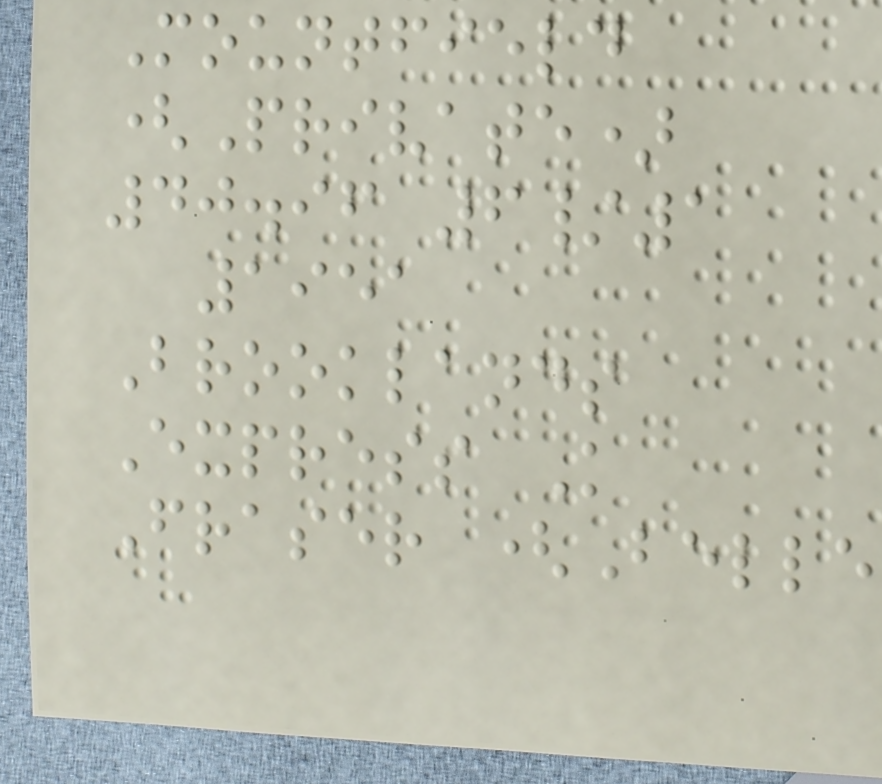Mountfield
(Private)
40.96 6/1
1951
Brooklands
Express K
Fraser (Belle
